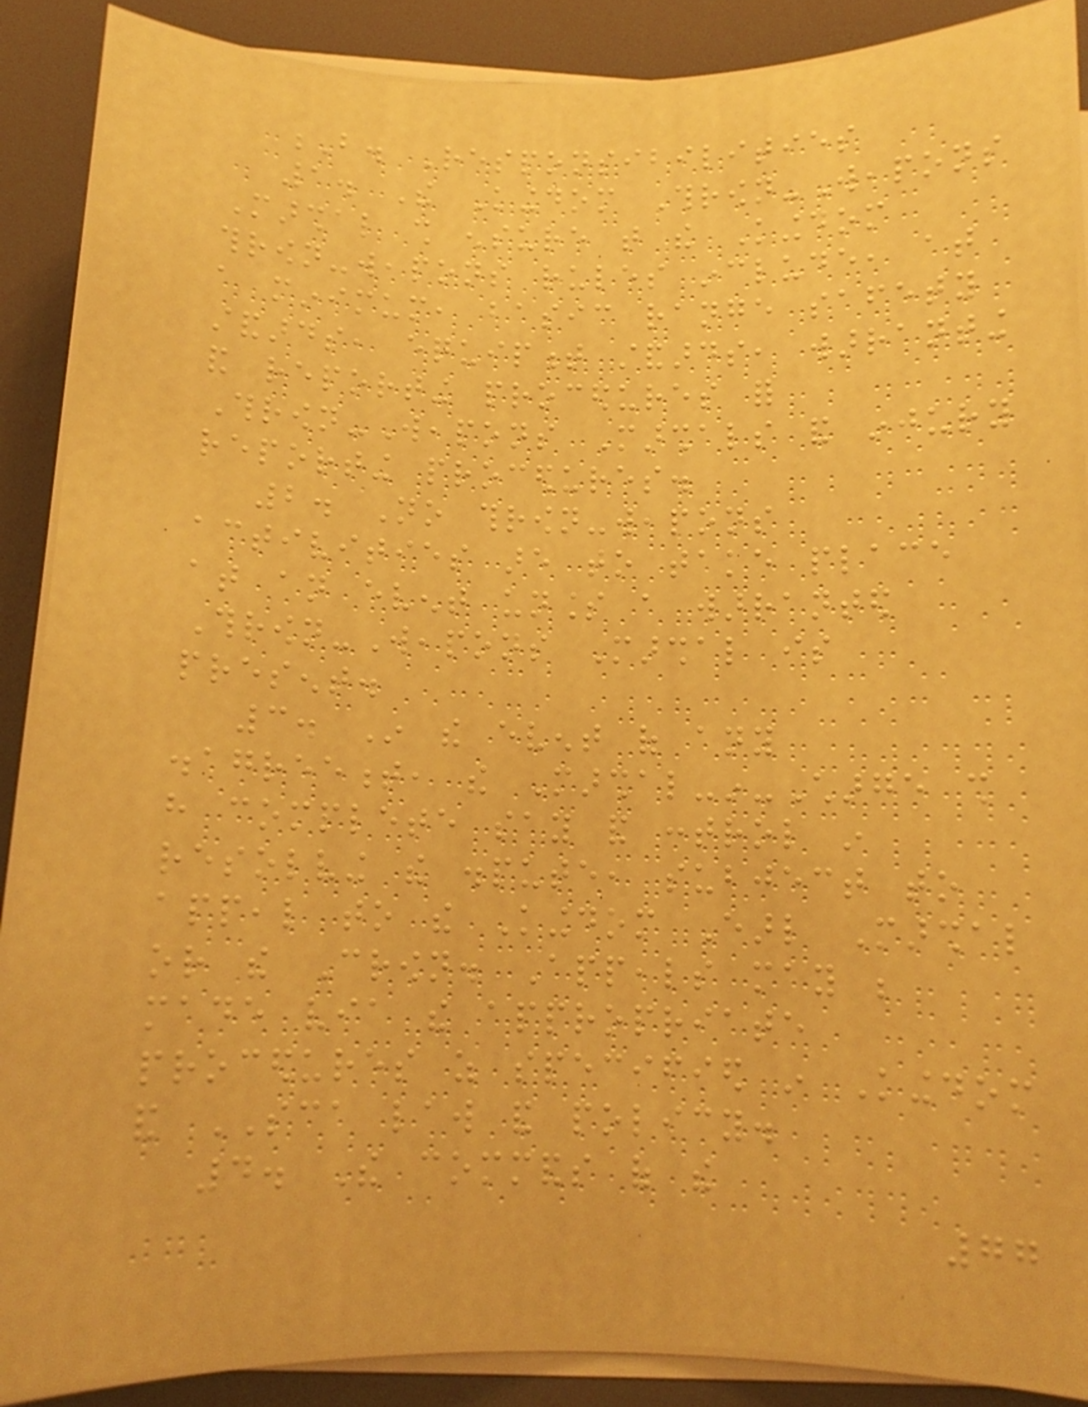B. Responsibilities
1. The Kingdom Thrown-Weapons
Marshal shall ensure that the Kingdom
thrown-weapons rules include, at
a minimum, basic range safety
standards, equipment standards, warranting
and reporting procedures for
Thrown-Weapons Marshals and injury
reporting procedures.
2. No thrown-weapons
activities are to take place
at an event unless a warranted
Thrown-Weapons Marshal is
present.
3. In the event of any
disagreement, the Marshal-in-Charge shall
have complete say and control in
resolving the dispute, subject to
appeal to the Kingdom Earl Marshal
or the Crown. Appeals may be
made via the appropriate
procedures as specified in Kingdom
and SCA law and policy.
4. The commands of the
77
